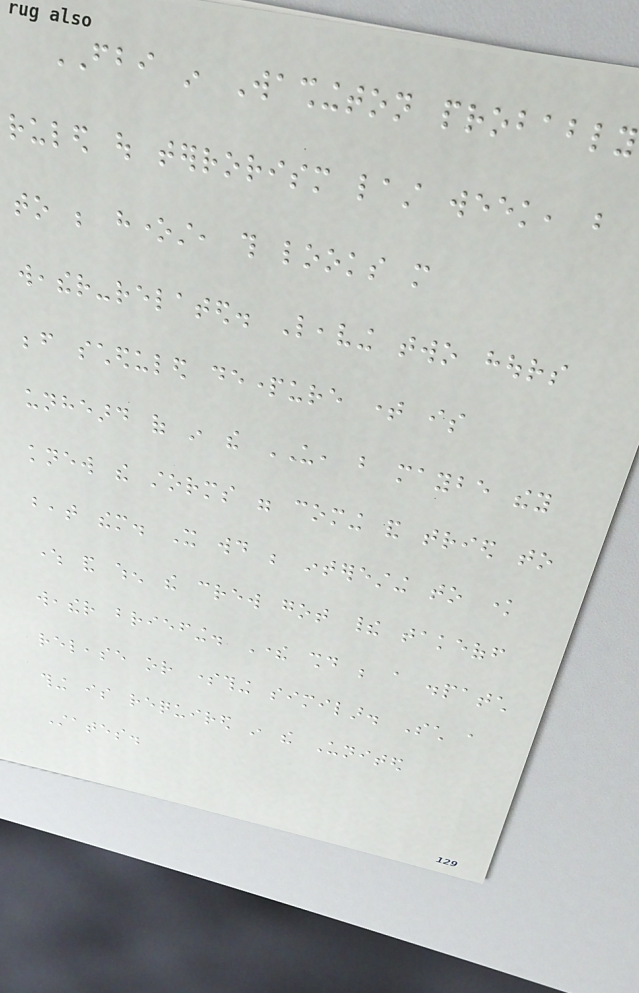FBI in Washington probably
ruled out terrorism last week, but
to be honest, this looks more
weather-related. Leaving two hours
before scheduled departure time is
unheard of in the US, but maybe they
knew the storms were coming and tried to
beat them. It would be interesting to know
where and when the crew got their takeoff
weather briefing. There should be a dispatch
release or something similar. Such a
thing is required in the United
States.
